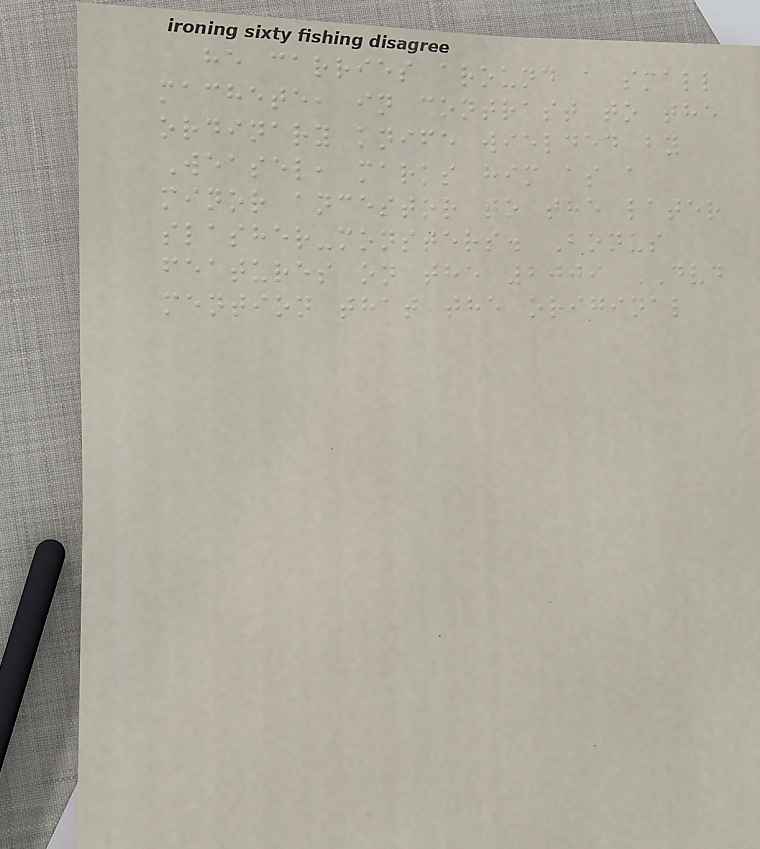he carries around a small
machete, in contrast to the
ordinary knife wielded by
Weasel, marks him as a
minor ancestor to the later
slasher-monsters. Bonus
features on the 2009 DVD
mention that the original
